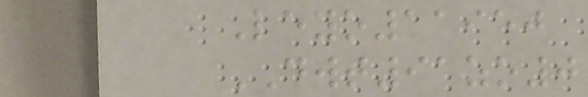Leyo11950
DWT91zo0
